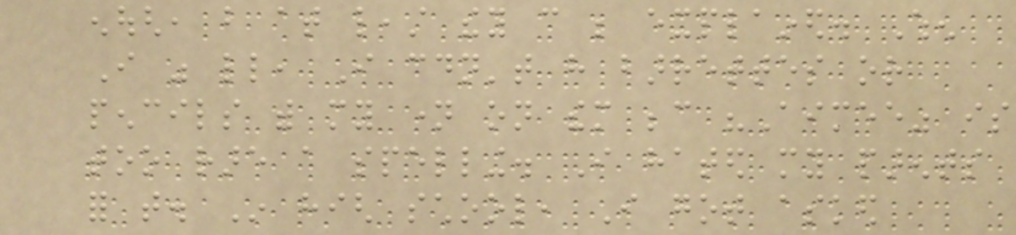enough, but at least they can be explained. When
I was little, I couldn't have barrettes or
pencils with my name on them because "Aimee" is
too rare a spelling. I hated my parents
for that. In high school, I got asked
